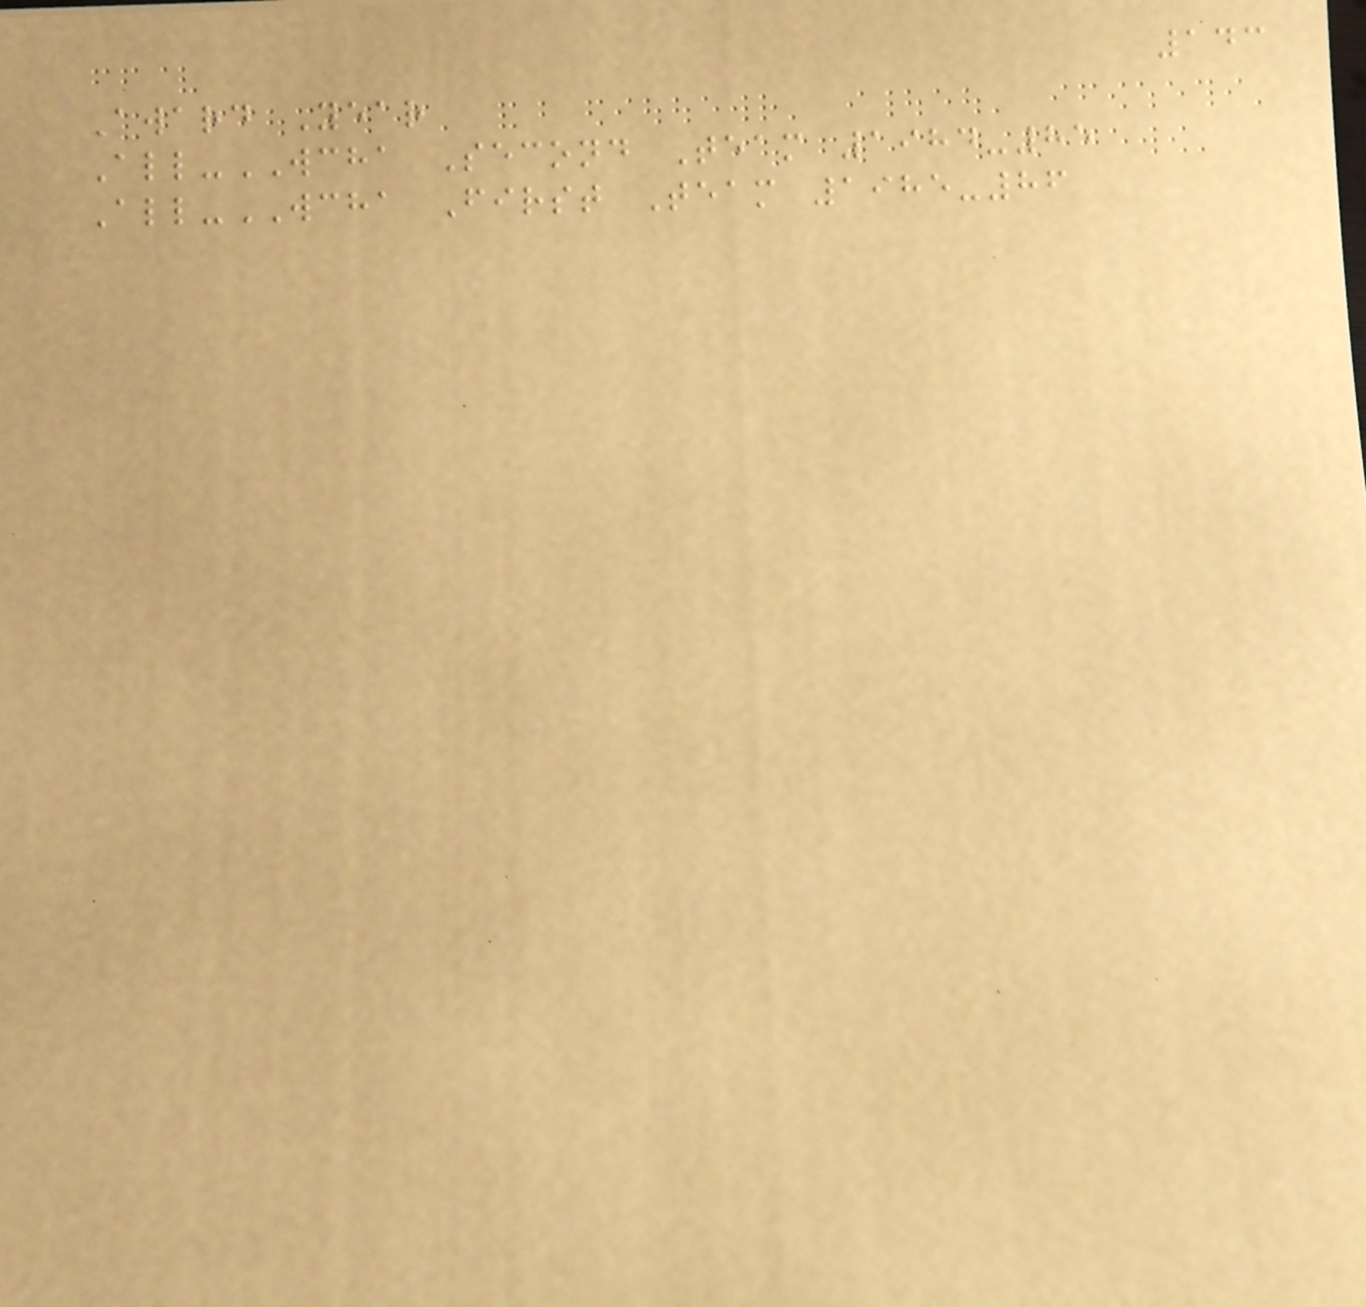143
Award Year
All-WCHA Second Team 1984-85
All-WCHA First Team 1985-86
